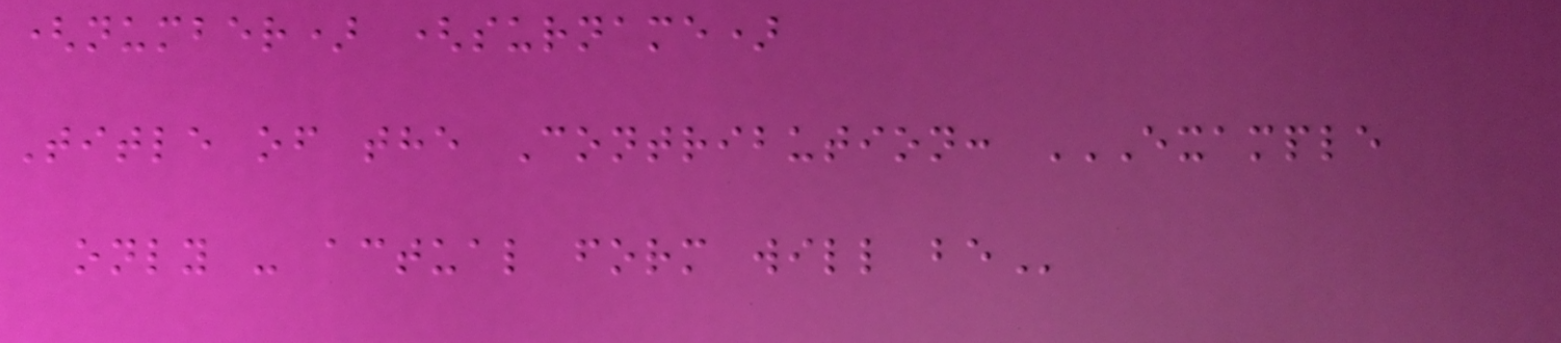(number) (surname)
Title of the Contribution: EXAMPLE
ONLY - ACTUAL FORM WILL BE
